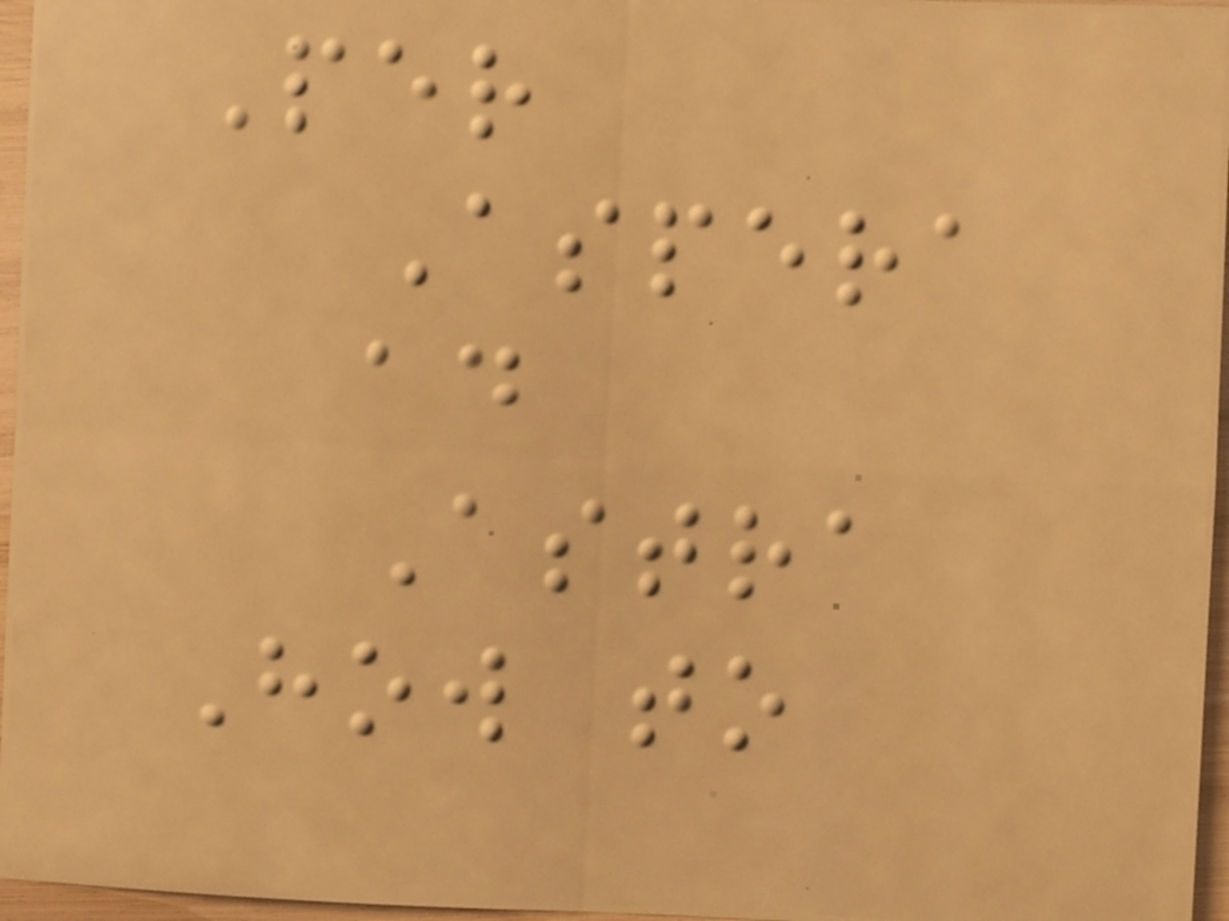Per
Aspera
ad
Astra
How to
